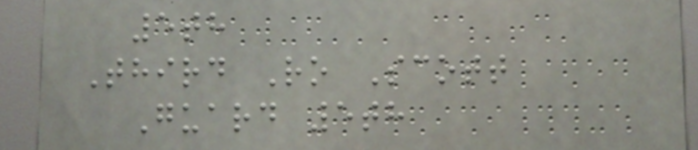5th
Third Ro Scott
Guard 5th
